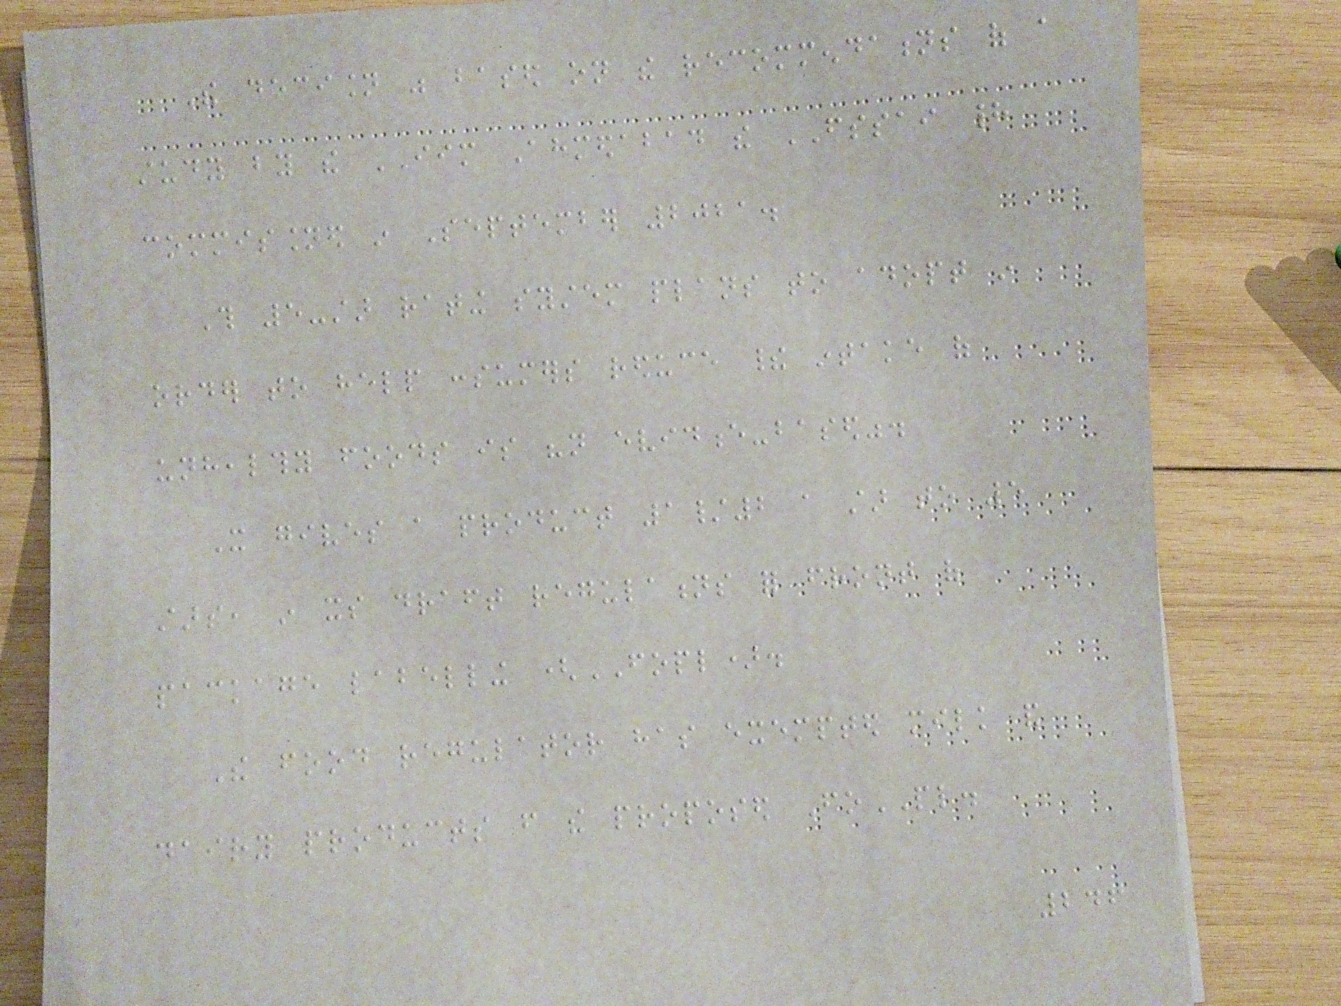The decision was based on the recommendations of a
study by the IIM Ahmedabad the FSSAI had
commissioned in September 2021.
This 5-star rating system plans to adopt in
order to help consumers reduce their intake of
unhealthy foods is "not evidence-based".
It gives a product 1/2 a star to 5
stars, in its draft regulations for front of
package labelling (FOPL).
The food regulator has exempted milk and
dairy products from the proposed FoPL.
246
